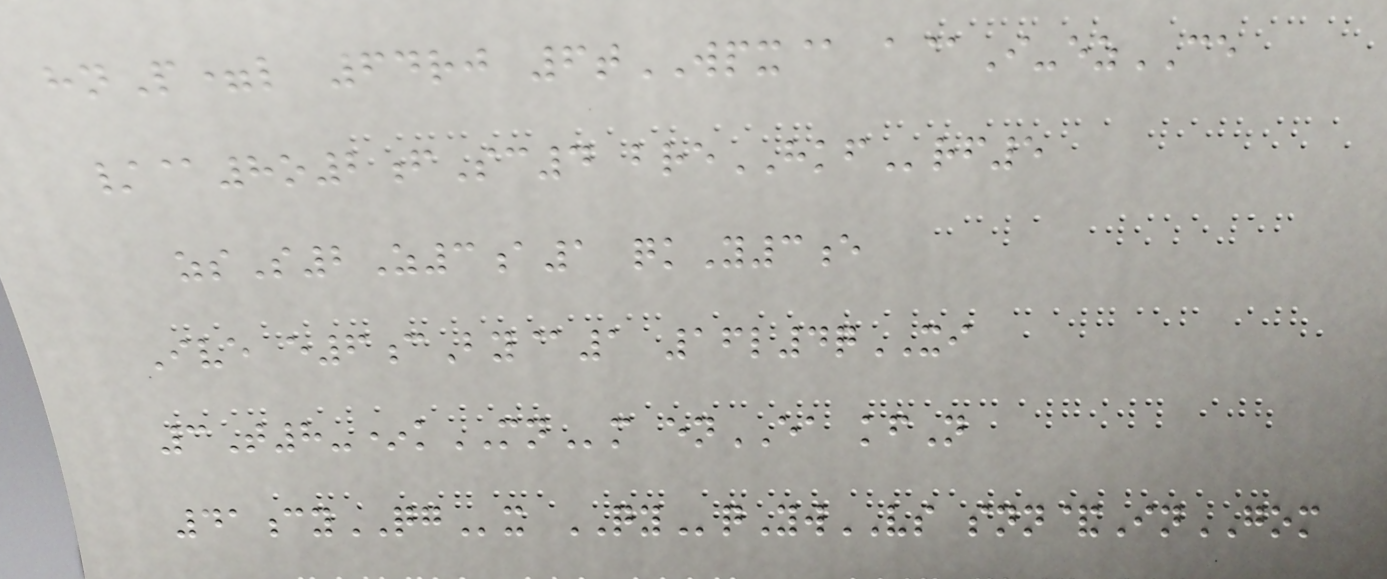hnP=l 64rj 6tWPX@ a@I-ezCE
/@8o2fSc4 breHKFrf5
zsS2Z3a1 qkY3e
Ive e6cBy@1 16l4qXI
3T8-*kMNm enEA kfN
41cyQGx QYqYwVS snn&InGOM
